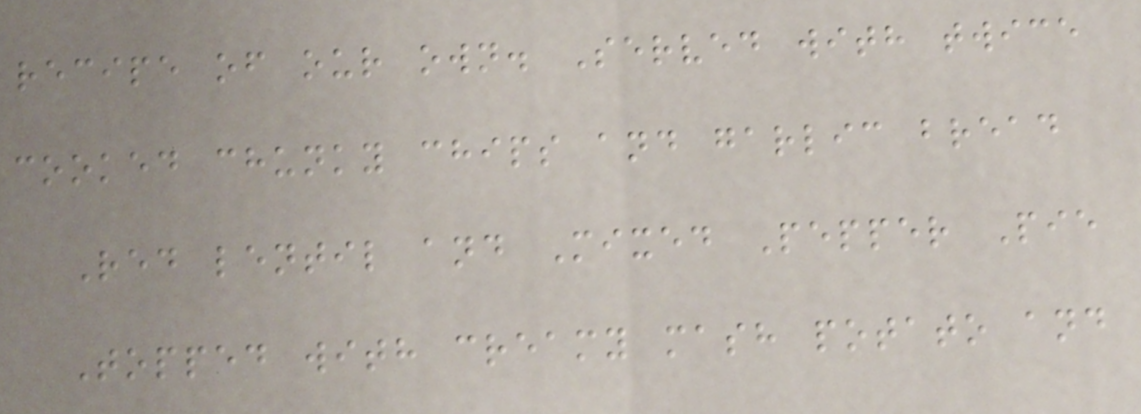recipe of our own. Served with twice
cooked chunky chips and garlic bread
Red lentil and Mixed Pepper Pie
Topped with creamy mash potato and
